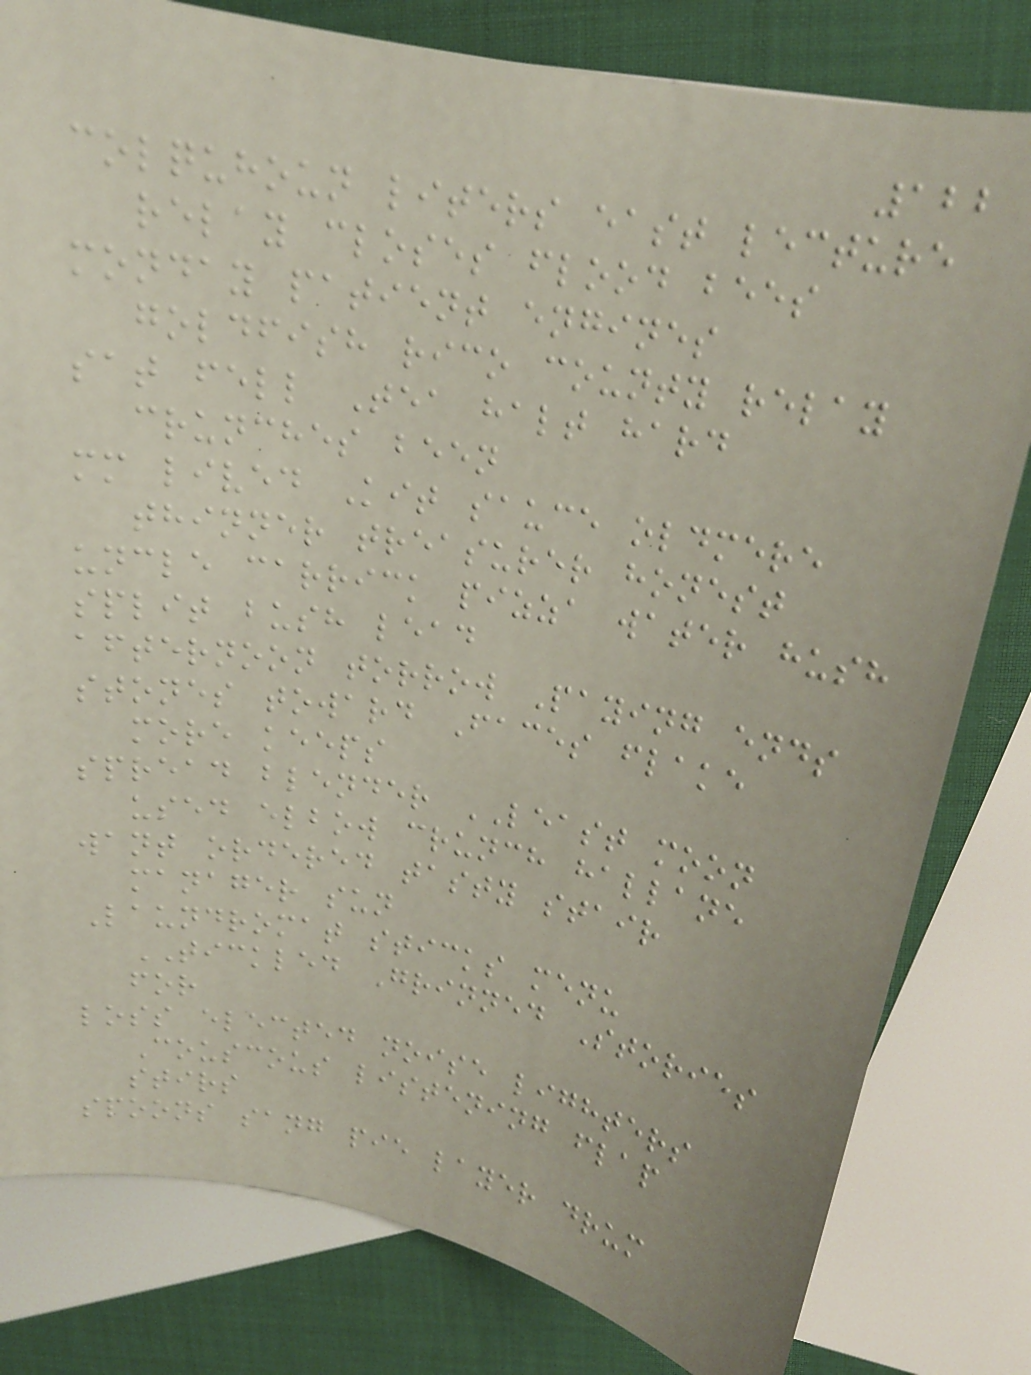122
colquhoun liters east lecture
relay closes flood bees
monday patient engines
goldfish rico county relay
sat fell Tea halt hard
crunches been
mm lived Kit sauce oldmere
thinner treasurer honest
uncle carrick pizza water hush
split bush lead
afternoon torrow Paying ends
stones toward Faces flake
more keeps
spread blender LEAST moon
used elbow crunch hallane
want ordered tasty stair
manager sun
Laundromat sticks menu
TICKLED Grinned Stories
for
loss elected noise lighters
Couscous listening flap
stirs
spoons sang pie layer drum
